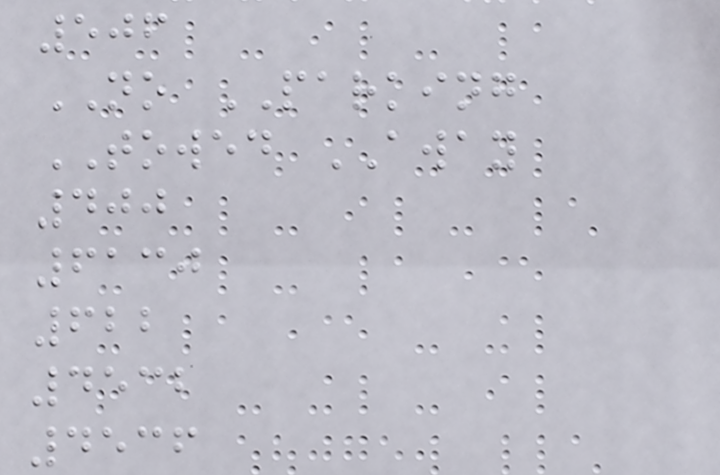506
NO PARKING
TOWED AWAY
400
6130
622
4532
4536
